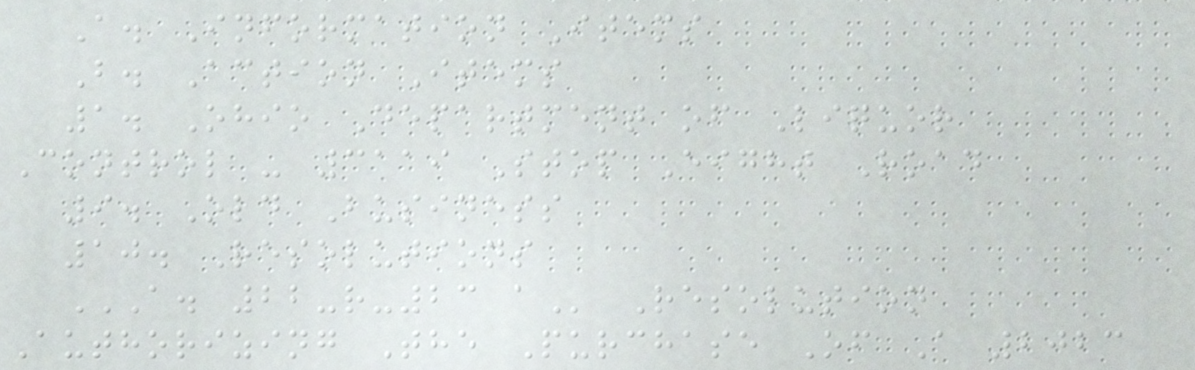A. Information Items
B. Action Items
1. Ohio Department of Liquor
Control - 3119 Stop Eight Road
9. Old Business
10. Resolutions
A. 22-R-23 A Resolution
Authorizing The Purchase Of A 2023
